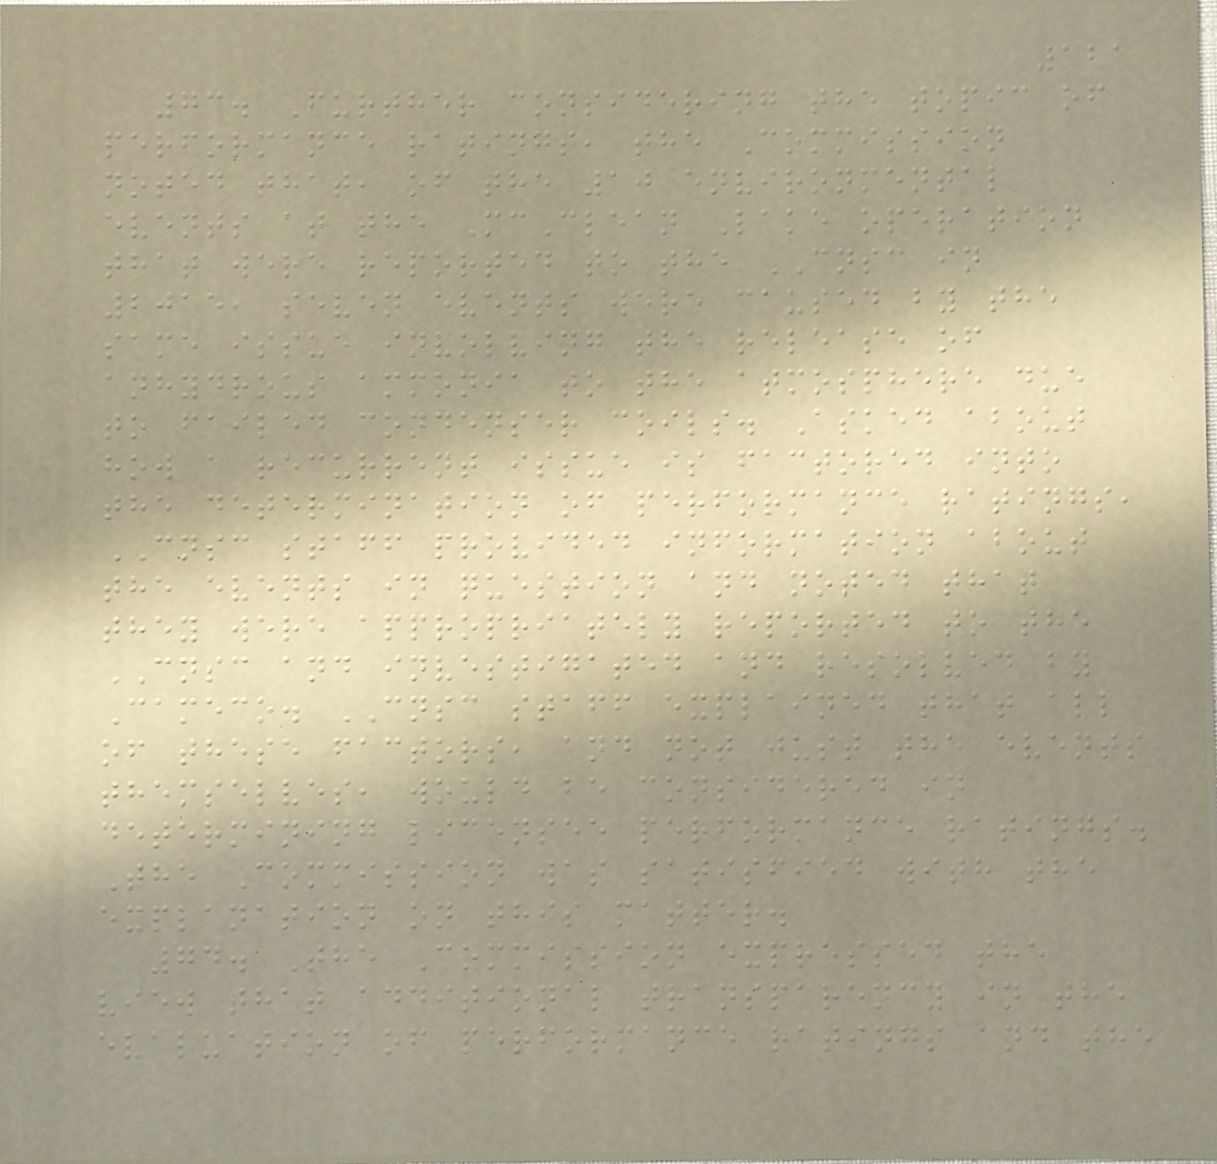121
73. Further considering the topic of
performance ratings, the Commission
noted that, of the 10 environmental
events at the McClean Lake operation
that were reported to the CNSC in
2015, seven events were caused by the
same issue involving the release of
anhydrous ammonia to the atmosphere due
to failed condenser coils. Asked about
how a recurrent issue is factored into
the determination of performance ratings,
CNSC staff provided information about
the events in question and noted that
they were appropriately reported to the
CNSC and investigated and resolved by
Cameco. CNSC staff explained that all
of these factors, and not just the events
themselves, would be considered in
determining licensee performance ratings.
The Commission was satisfied with the
explanation on this matter.
74. The Commission expressed the
view that additional transparency in the
evaluation of performance ratings and the
